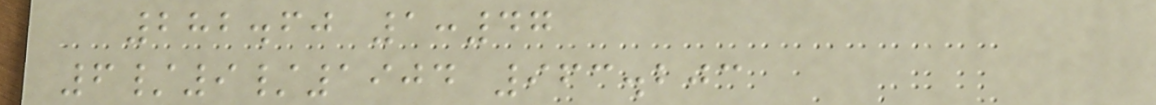282.60 1:47
6/9/1904 963.203
